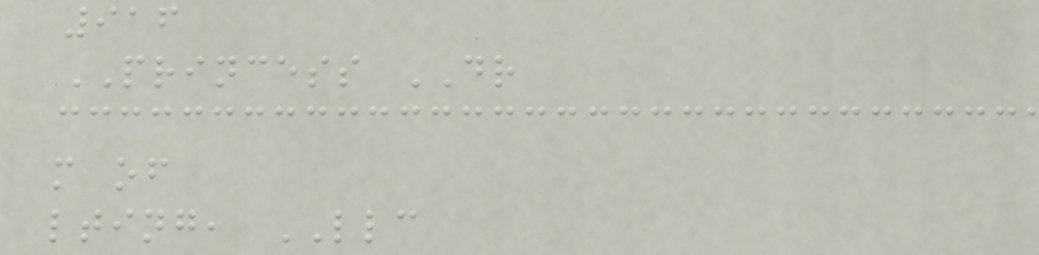916
PRINCESS DR
m of
lting, LLC
